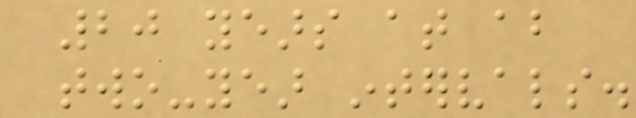20 years at about
two-year intervals.
